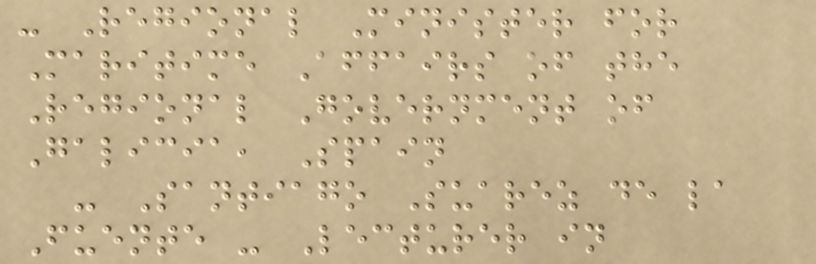- Regional Minister for
Maritime Affairs of the
Regional Government of
Galicia, Spain
- Santiago Suarez de la
Fuente - Lecturer in
